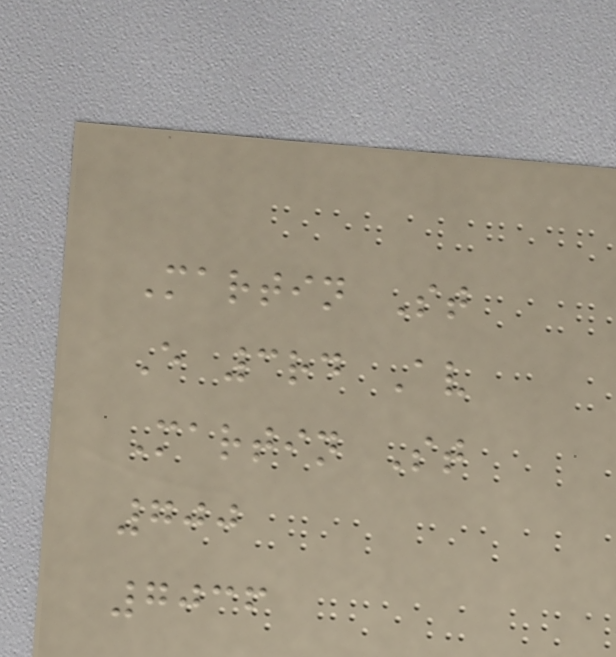Martin St
E 3rd Av
Martin St
700
7036
